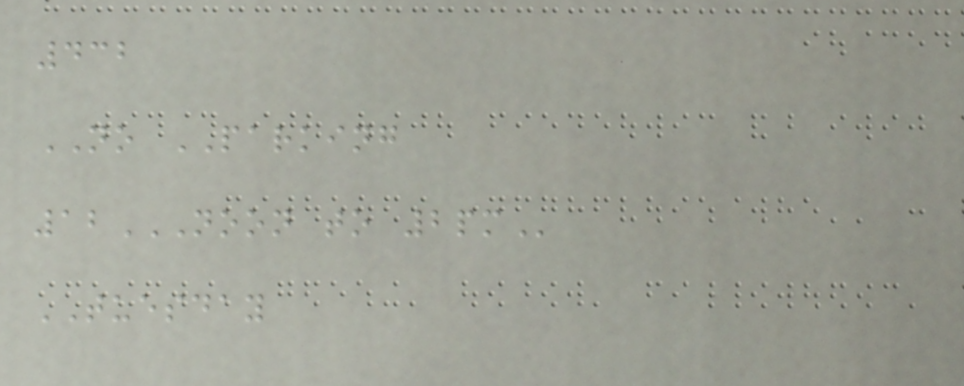432
NO PARKING
12NOON TO 2PM
TUESDAY
